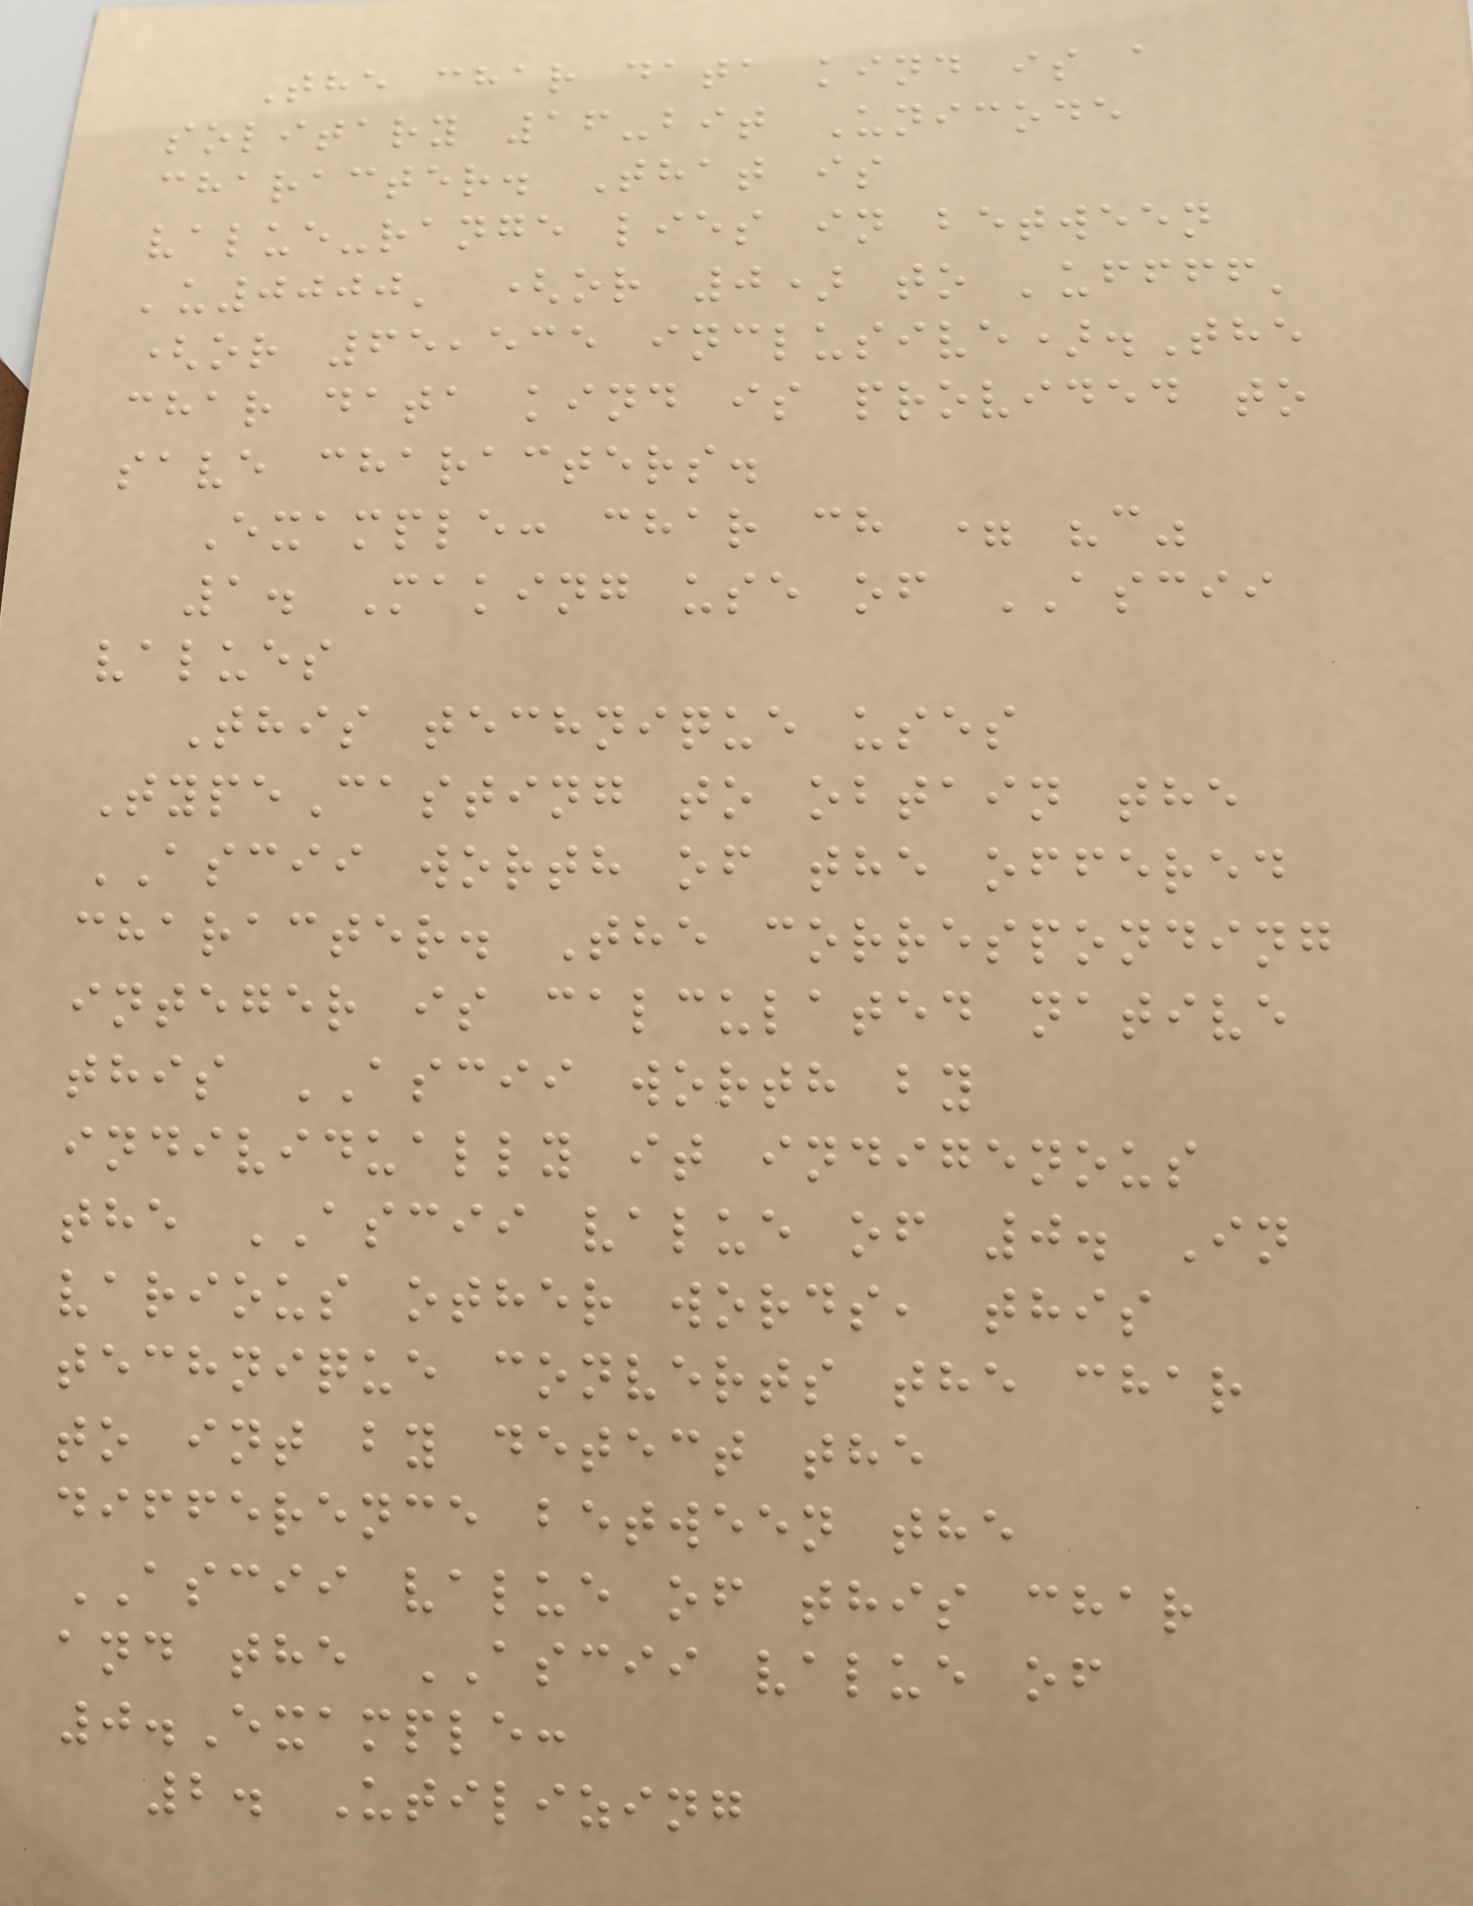The char data kind is a
solitary 16-bit Unicode
character. That is
value-range lies in between
'u0000' (or 0) to 'uffff'
(or 65,535 inclusive).The
char data kind is provided to
save characters.
Example: char ch = "c"
1. Making use of ASCII
values
This technique uses
TypeCasting to obtain the
ASCII worth of the offered
character. The corresponding
integer is calculated native
this ASCII worth by
individually it indigenous
the ASCII value of 0. In
various other words, this
technique converts the char
to int by detect the
difference between the
ASCII value of this char
and the ASCII value of
0.Example:
2. Utilizing
